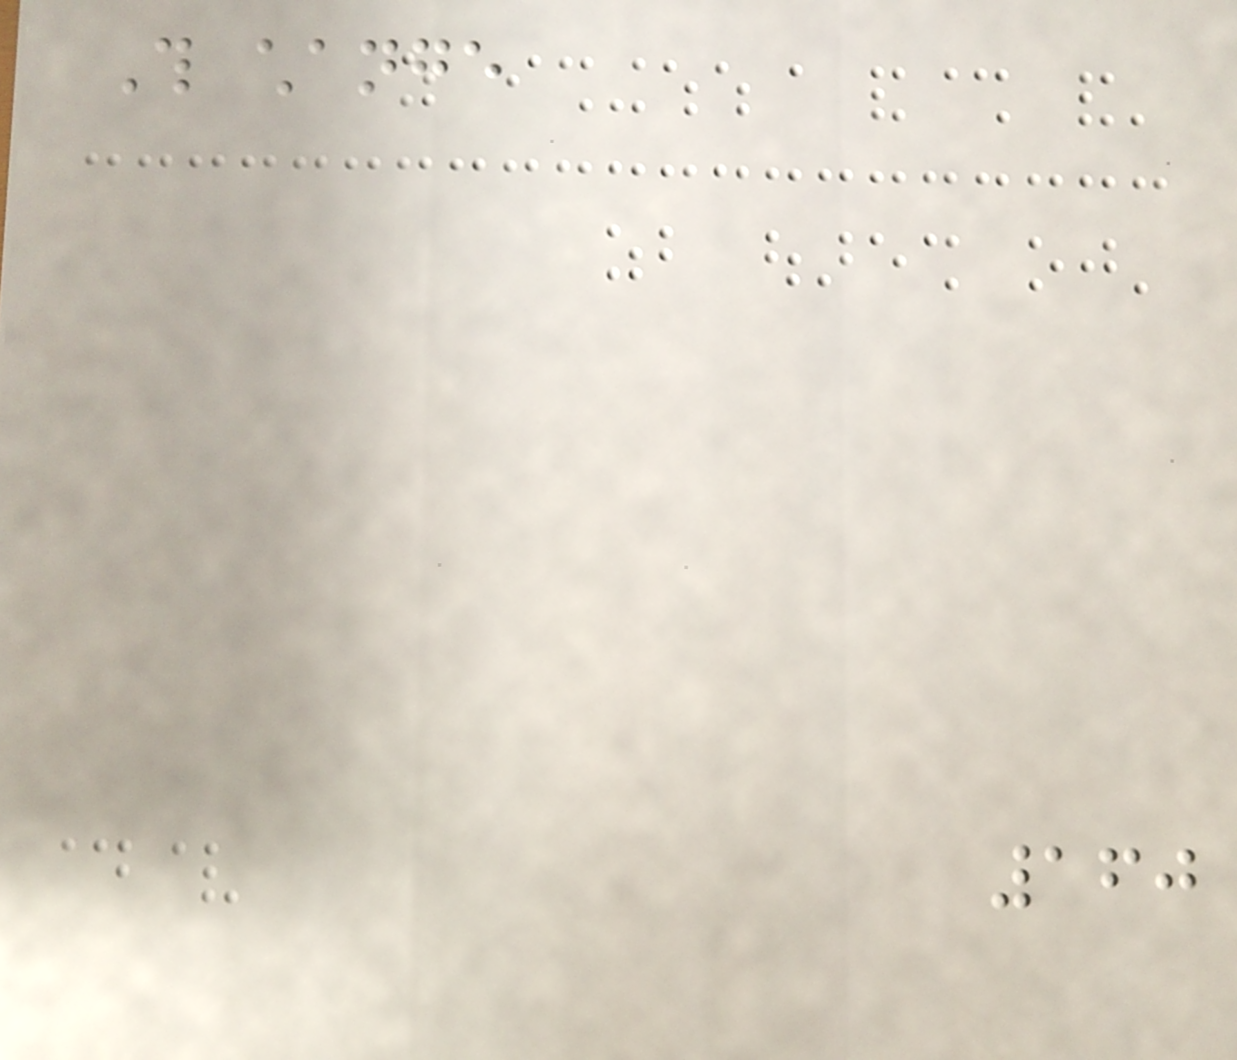This change
160
